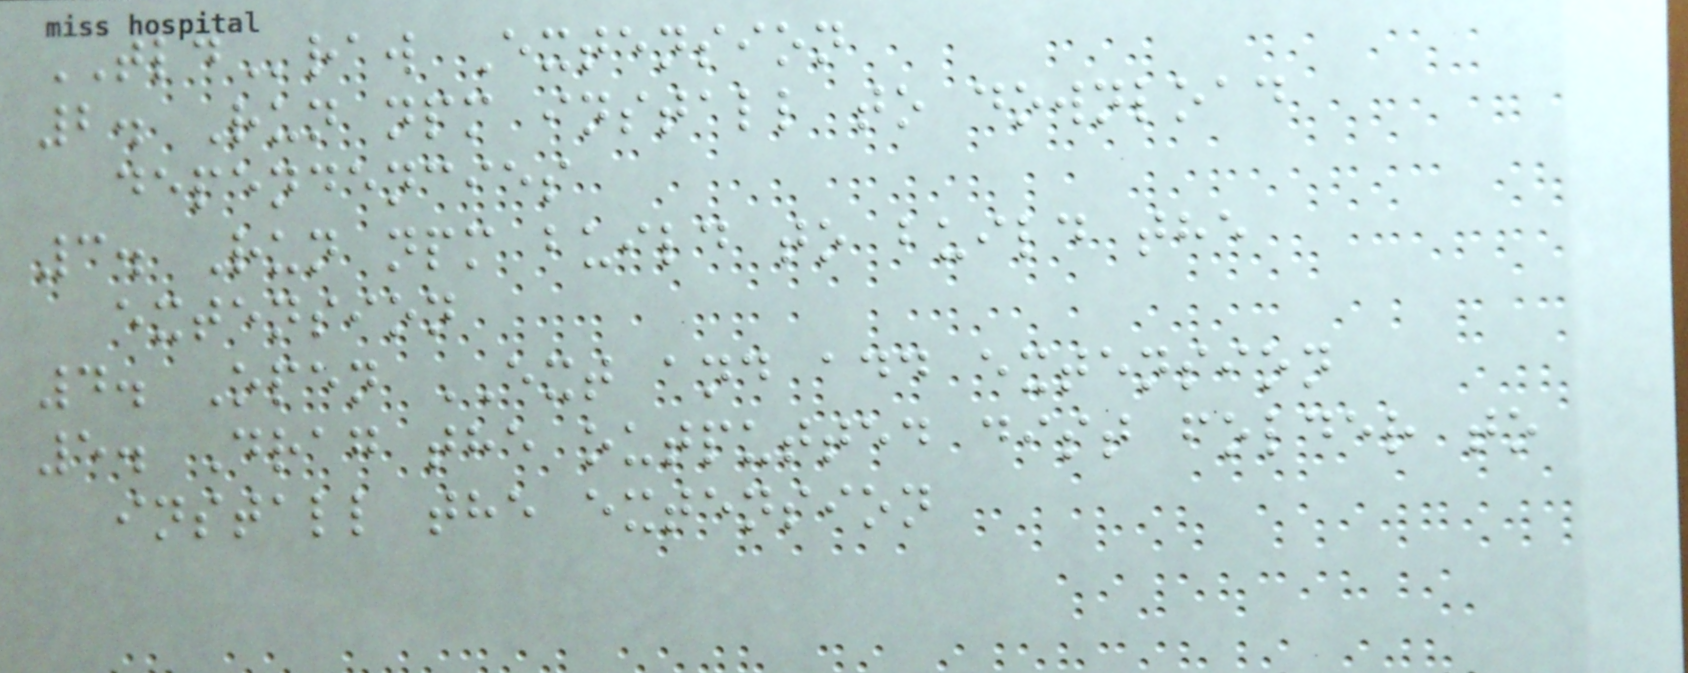TLDraw Extension
2. Run npm install to download
dependencies
3. Run npm build to build the
extension
4. Open EXT and add extension
5. Drag the outputted dist folder to
install the extension
